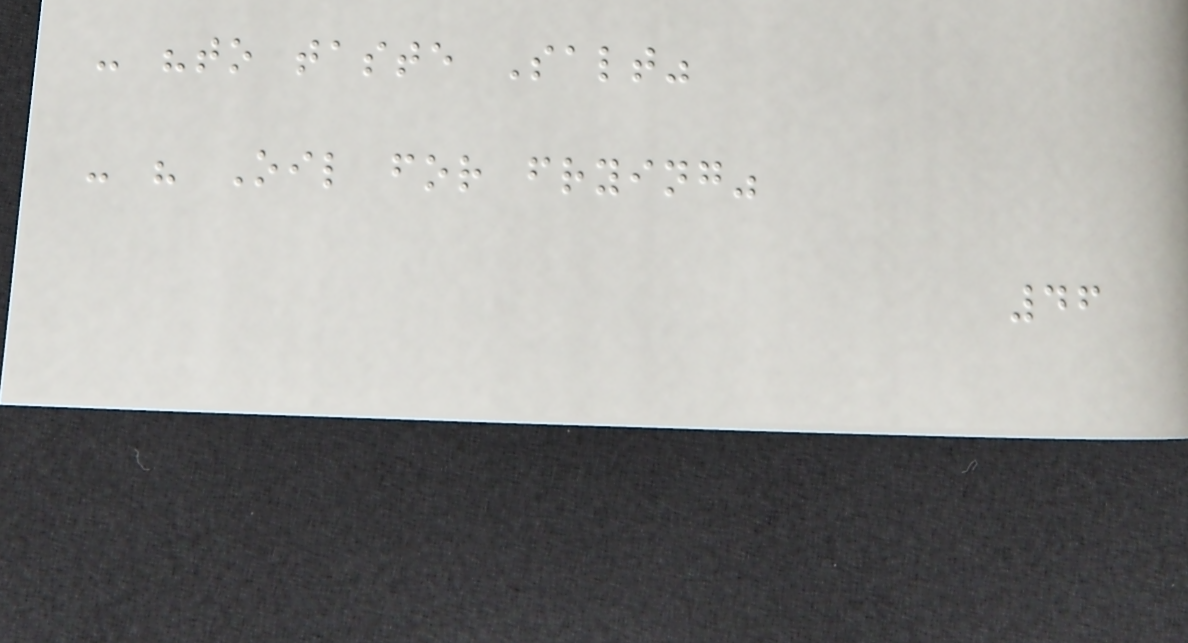- "to taste Salt"
- " Oil for frying"
46
